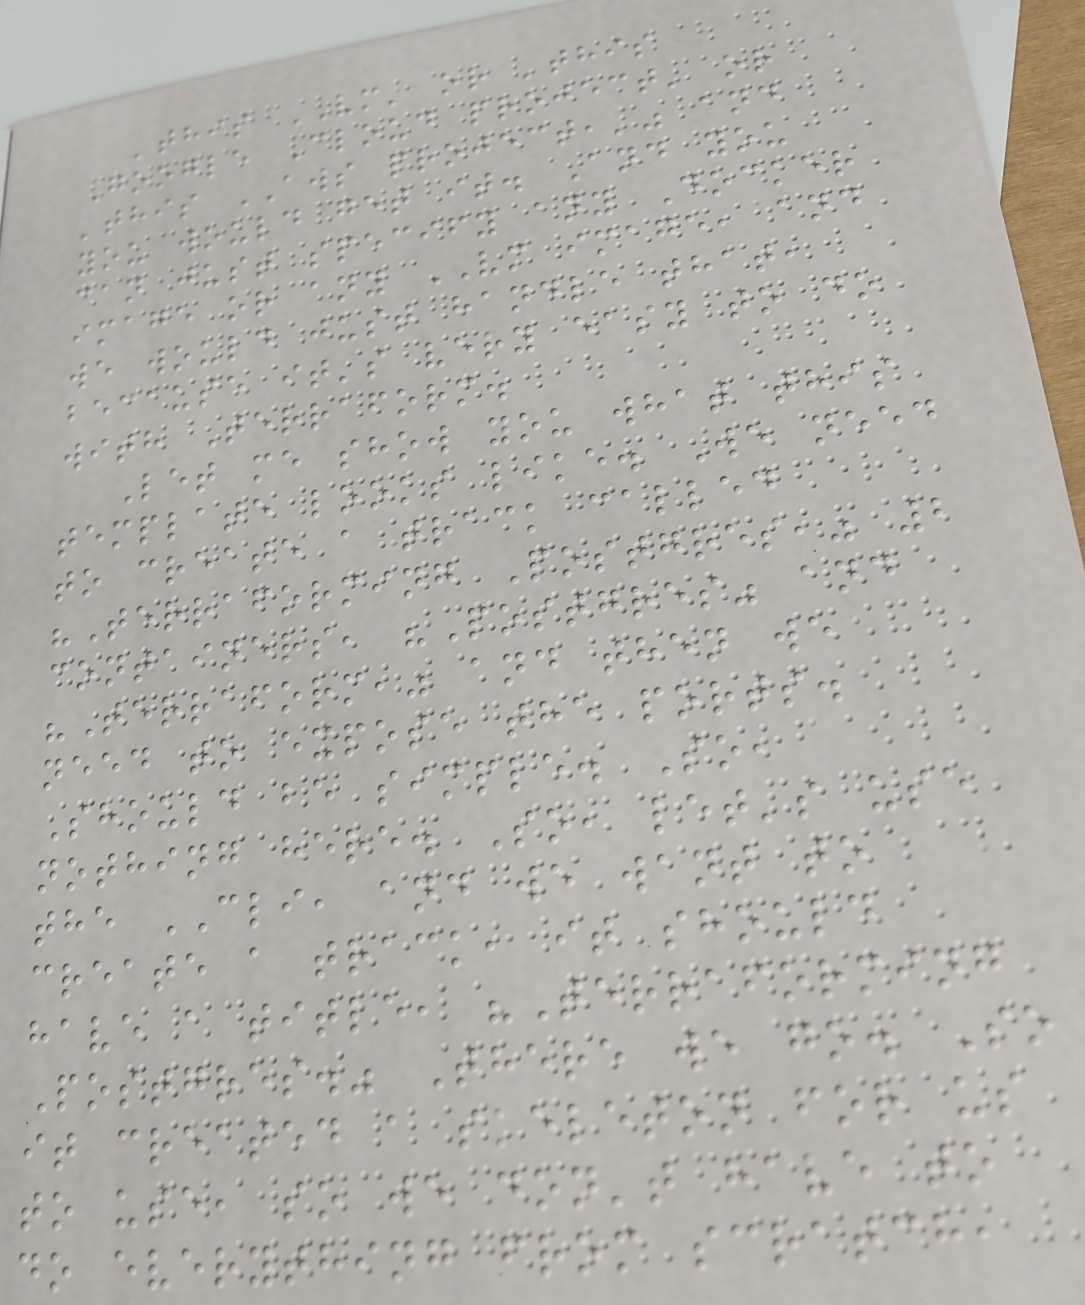'this VM' or 'this
Google Cloud project' or
'this AWS project,'" and
you would get it. And you
can just specify any Docker
image or any VM image, and
we would just handle that,
because it's very easy to do
with Terraform.
Let me show you what this
template looks like. We need
to create a track called
"Terraforming Postgres," 2
containers, "Postgres" and
"Terraform," and then we
need to expose the ports.
Should be simple. So,
nothing here. So, let's use
the CLI, and we want to
create a track, it should
have a title, "Terraforming
Postgres." There we go. So
it created a skeleton for us
to use, so we don't have to
do everything from scratch,
